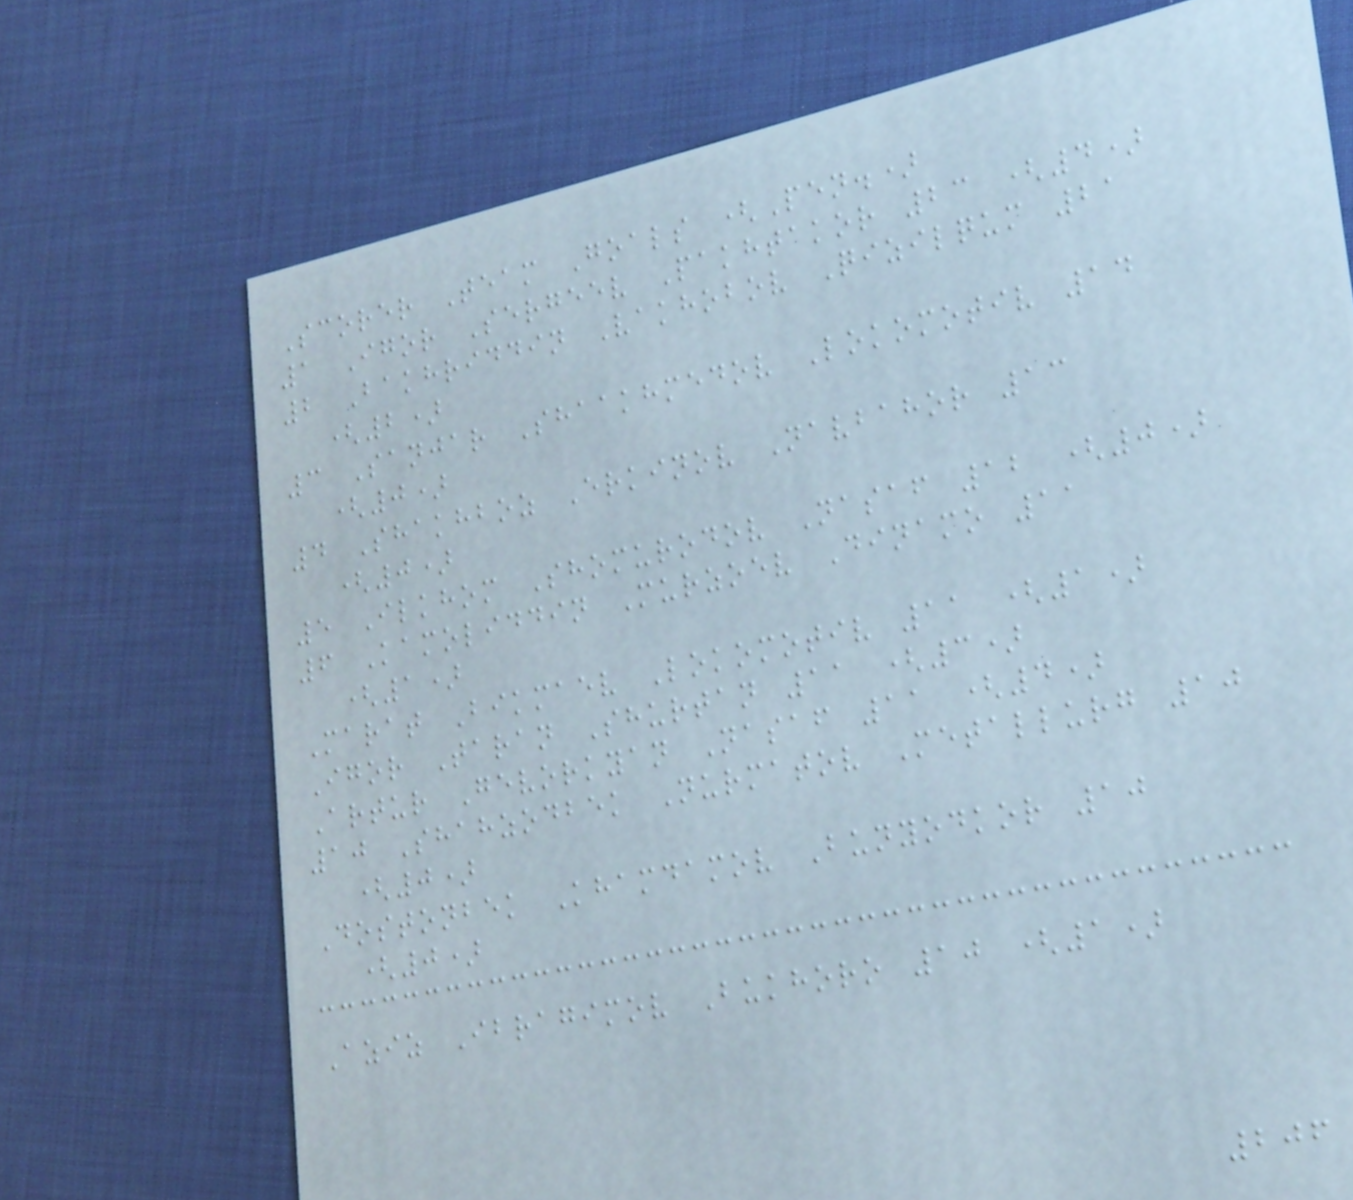Scorer Team Goals (Pen.)
1 Igor Sergeev Pakhtakor 23 (4)
2 Bakhriddin Vakhobov Qizilqum 21
(2)
3 Sanjar Shaakhmedov Lokomotiv 14
(0)
4 Shakhboz Erkinov Navbahor 13
(0)
5 Ilkhom Shomurodov Nasaf 12 (0)
6 Kamoliddin Murzoev Dinamo 11
(1)
Marat Bikmaev Lokomotiv 11 (1)
Igor Taran Shurtan 11 (3)
Artur Gevorkyan Nasaf 11 (4)
10 Shahzodbek Nurmatov Metallurg 10
(0)
Dostonbek Khamdamov Bunyodkor 10
(0)
Aziz Ibragimov Bukhoro 10 (1)
206
